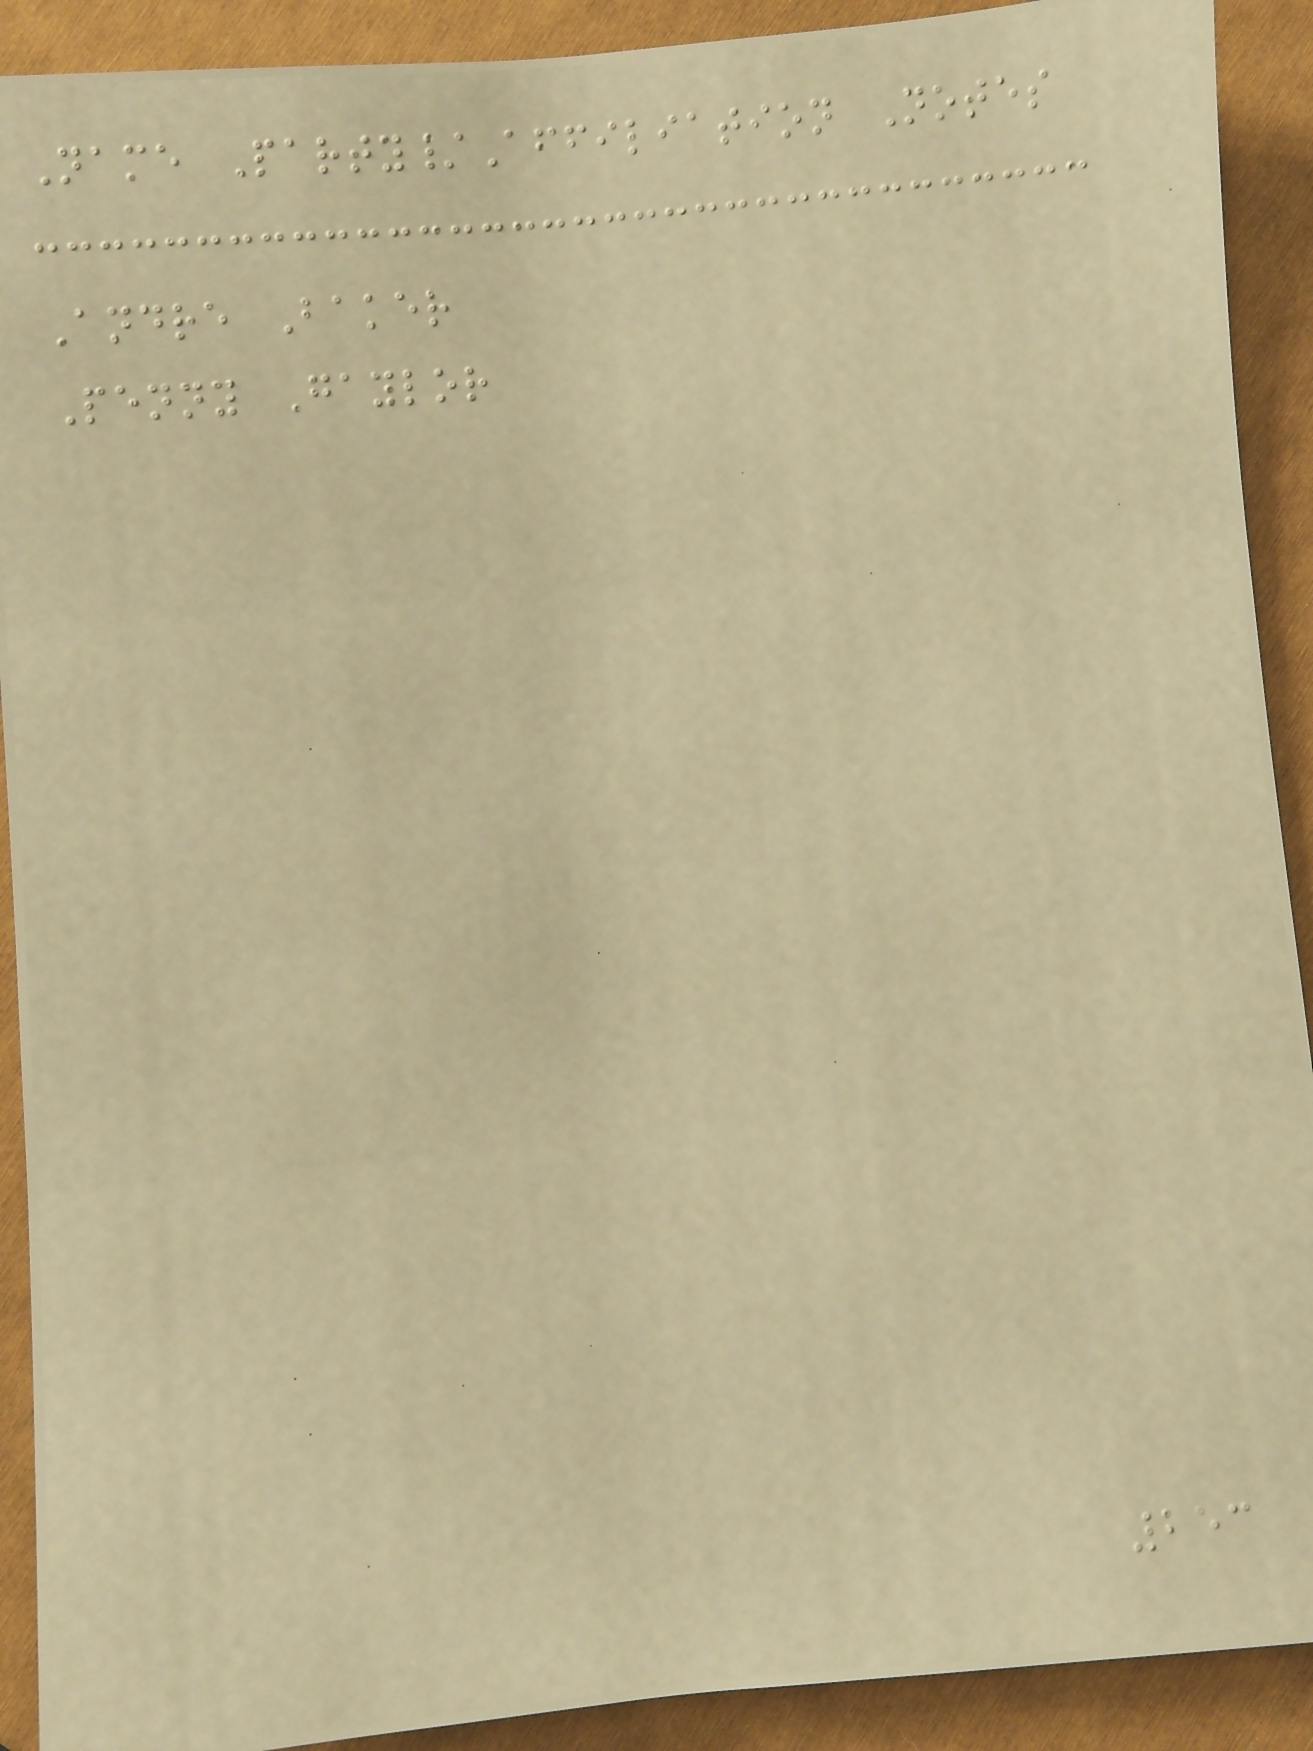Name Party/Affiliation Notes
Andre Baker
Penny Gaylor
253
